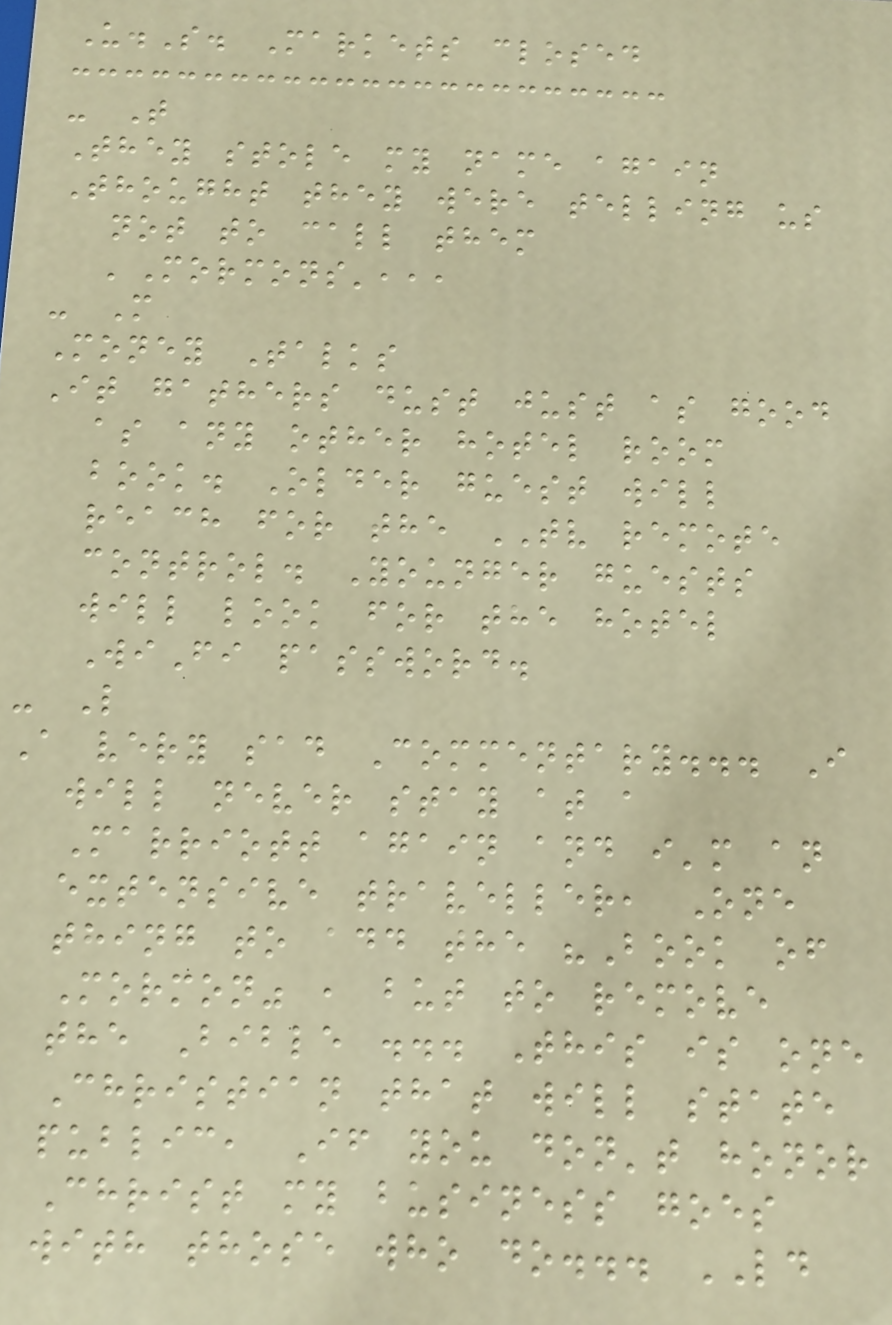U.S. Markets closed
- T
They stole my name again
Thought they were telling us
not to call them
'Mormons',,,
- M
Money Talks
It gathers dust just as good
as any other hotel room
book. Older guest will
reach for the TV remote
control. Younger guests
will look for the hotel
WiFi password.
- L
A very sad Commentary... I
will never stay at a
Marriott again and i'm an
extensive traveller, One
thing to add the "Book of
Mormon" , but to remove
the Bible ... This is one
Christian that will state
public, If you don't honor
Christ my business goes
with those who do... LD
